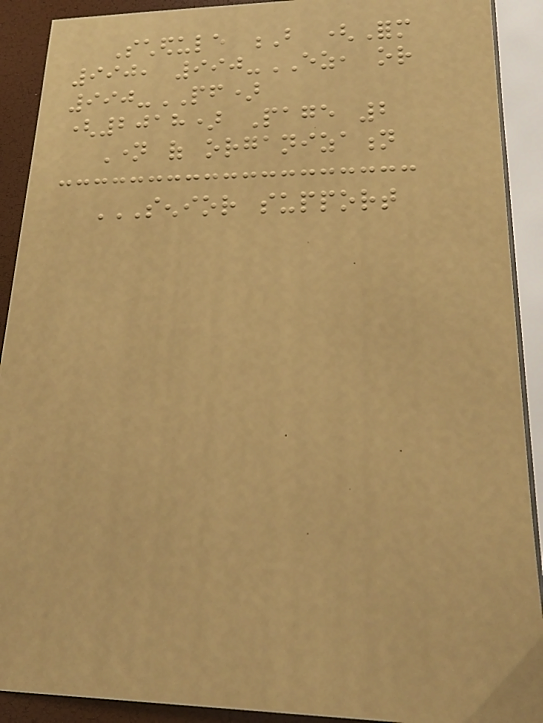Schedule B (Form
990, 990-EZ, or
990-PF)
(2018) Page 2
Name of organization
SENIOR SUPPORT
